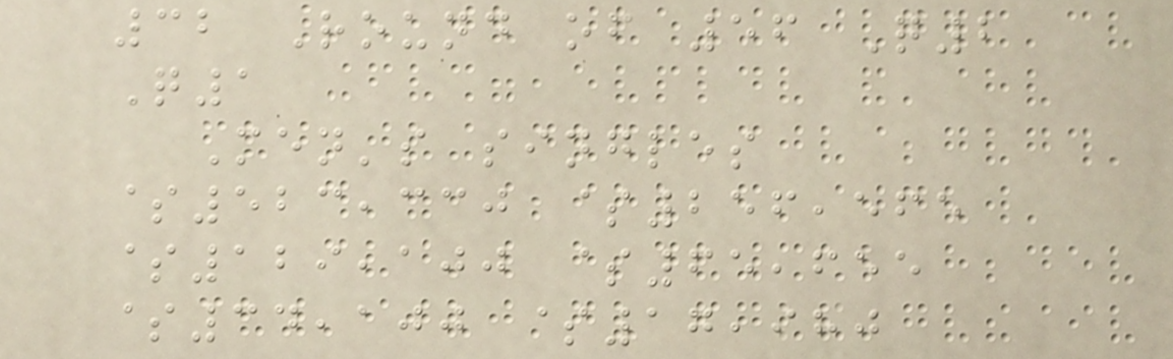32 Round of 56 Q2
Q1
Men's singles
$523,330 $256,565
$129,100 $65,655
$34,100 $17,980
